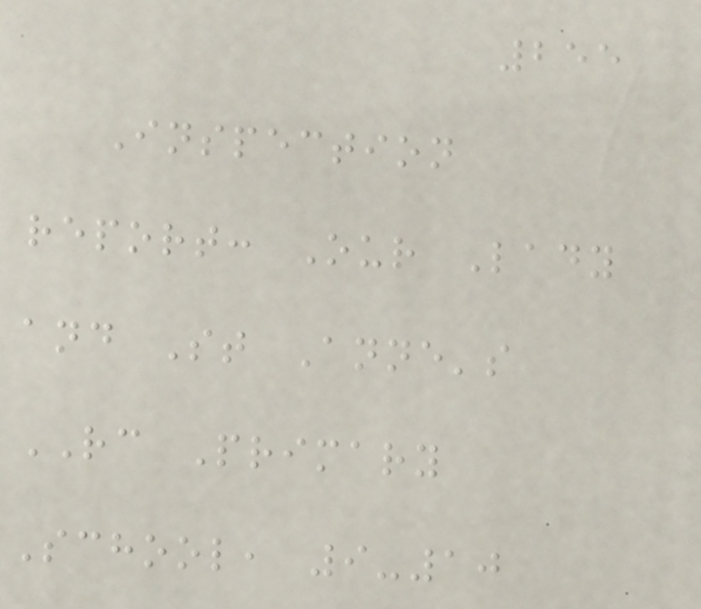255
Inspection
report: Our Lady
and St Anne's
RC Primary
School, 9-10
